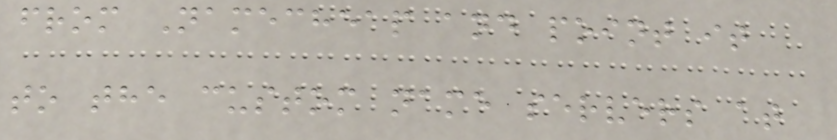from Namecheap and point it
to the custom name servers at
